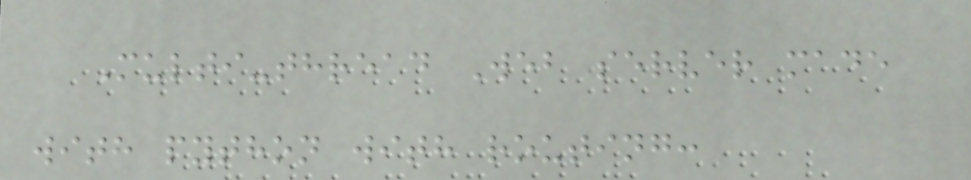Multi-thread Web server made
with python with routing:
